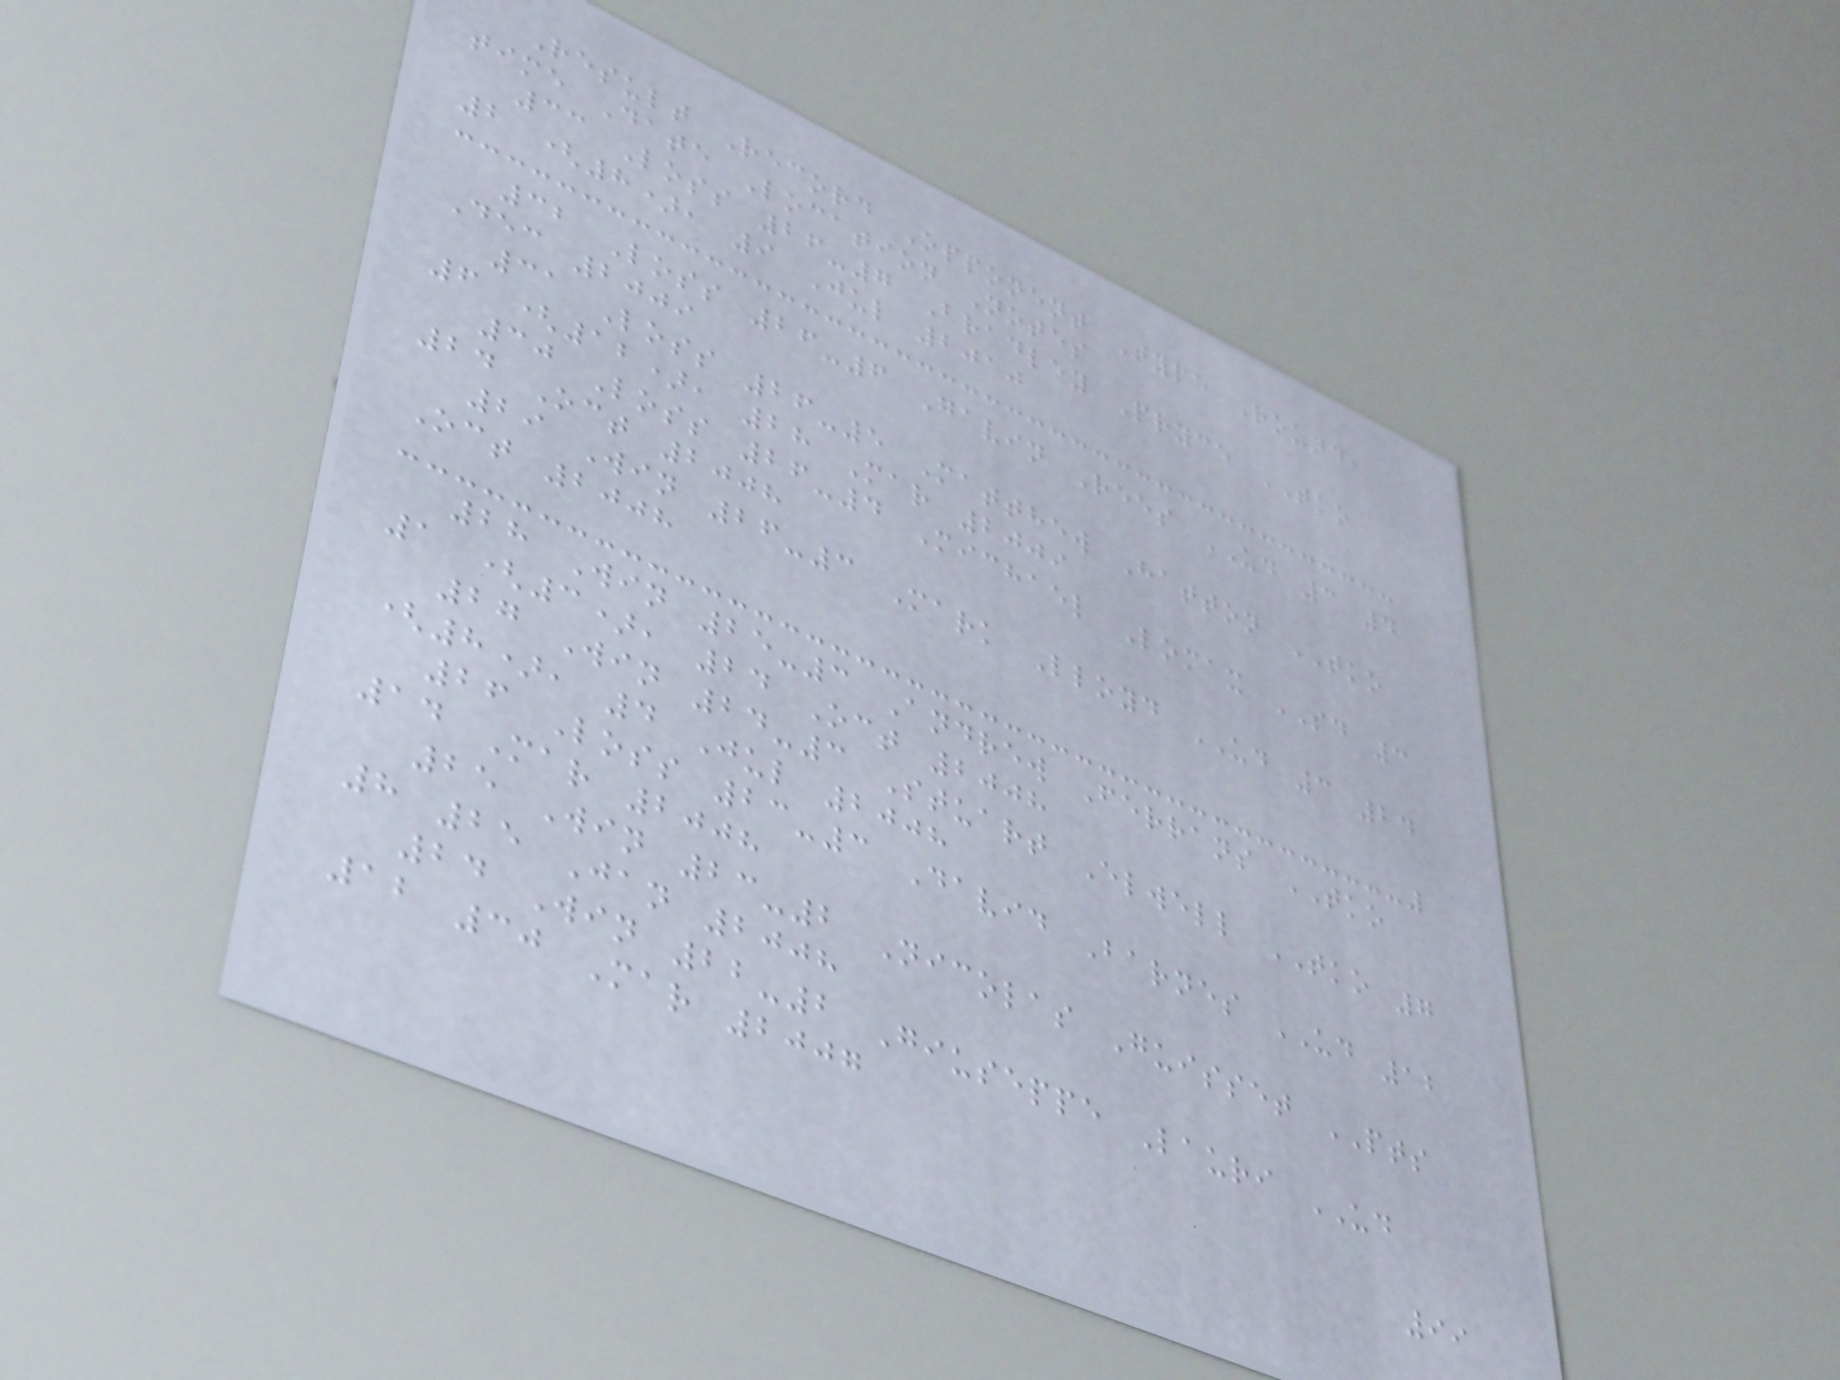Result Record Opponent Type Round,
time Date Location Notes
33 Loss 26-7 Bradley Pryce TKO
2 (8), 9 Jul 2010
32 Loss 26-6 Gavin Rees UD 3 4
Dec 2009
31 Loss 26-5 Matthew Hatton TKO
6 (12), 28 Mar 2009
30 Loss 26-4 Michael Lomax SD 3
24 Oct 2008
29 Win 26-3 Mark Lloyd UD 3 24
Oct 2008
28 Win 25-3 Andrew Ferrans TKO
1 (3), 24 Oct 2008
27 Win 24-3 Stuart Elwell TKO 7
(8), 4 Jul 2008
26 Loss 23-3 David Barnes UD 12
14 Mar 2008
25 Win 23-2 Nicolas Guisset PTS
8 25 Jan 2008
24 Win 22-2 Giuseppe Lauri UD
12 30 Mar 2007
99
